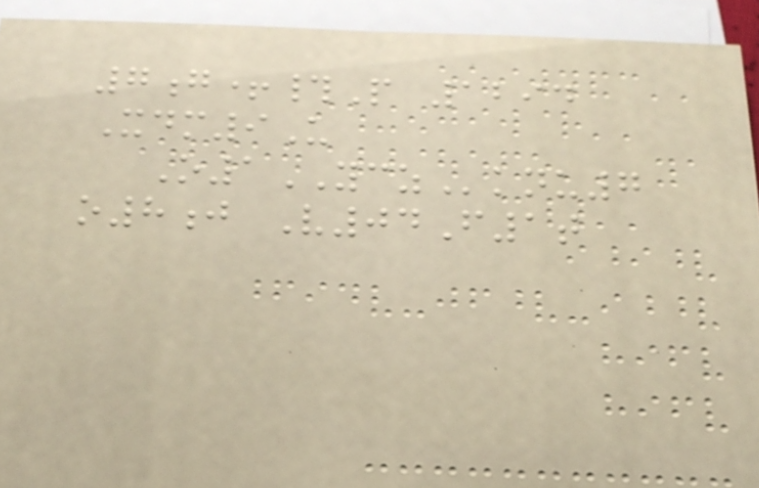7g+#P 1294
Xdm9U
O1YCZknu7
o8j V04F1t
